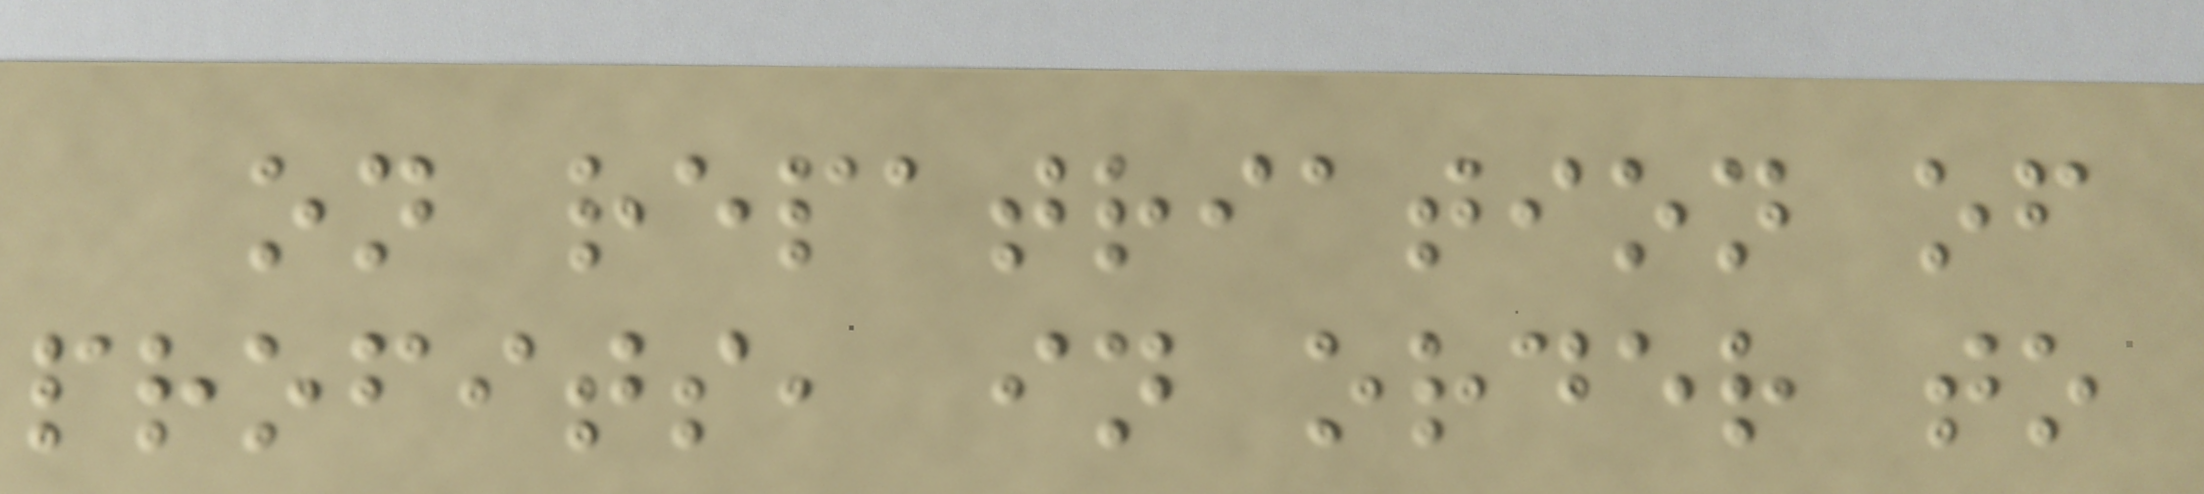on repatriation of
profits, in order to
